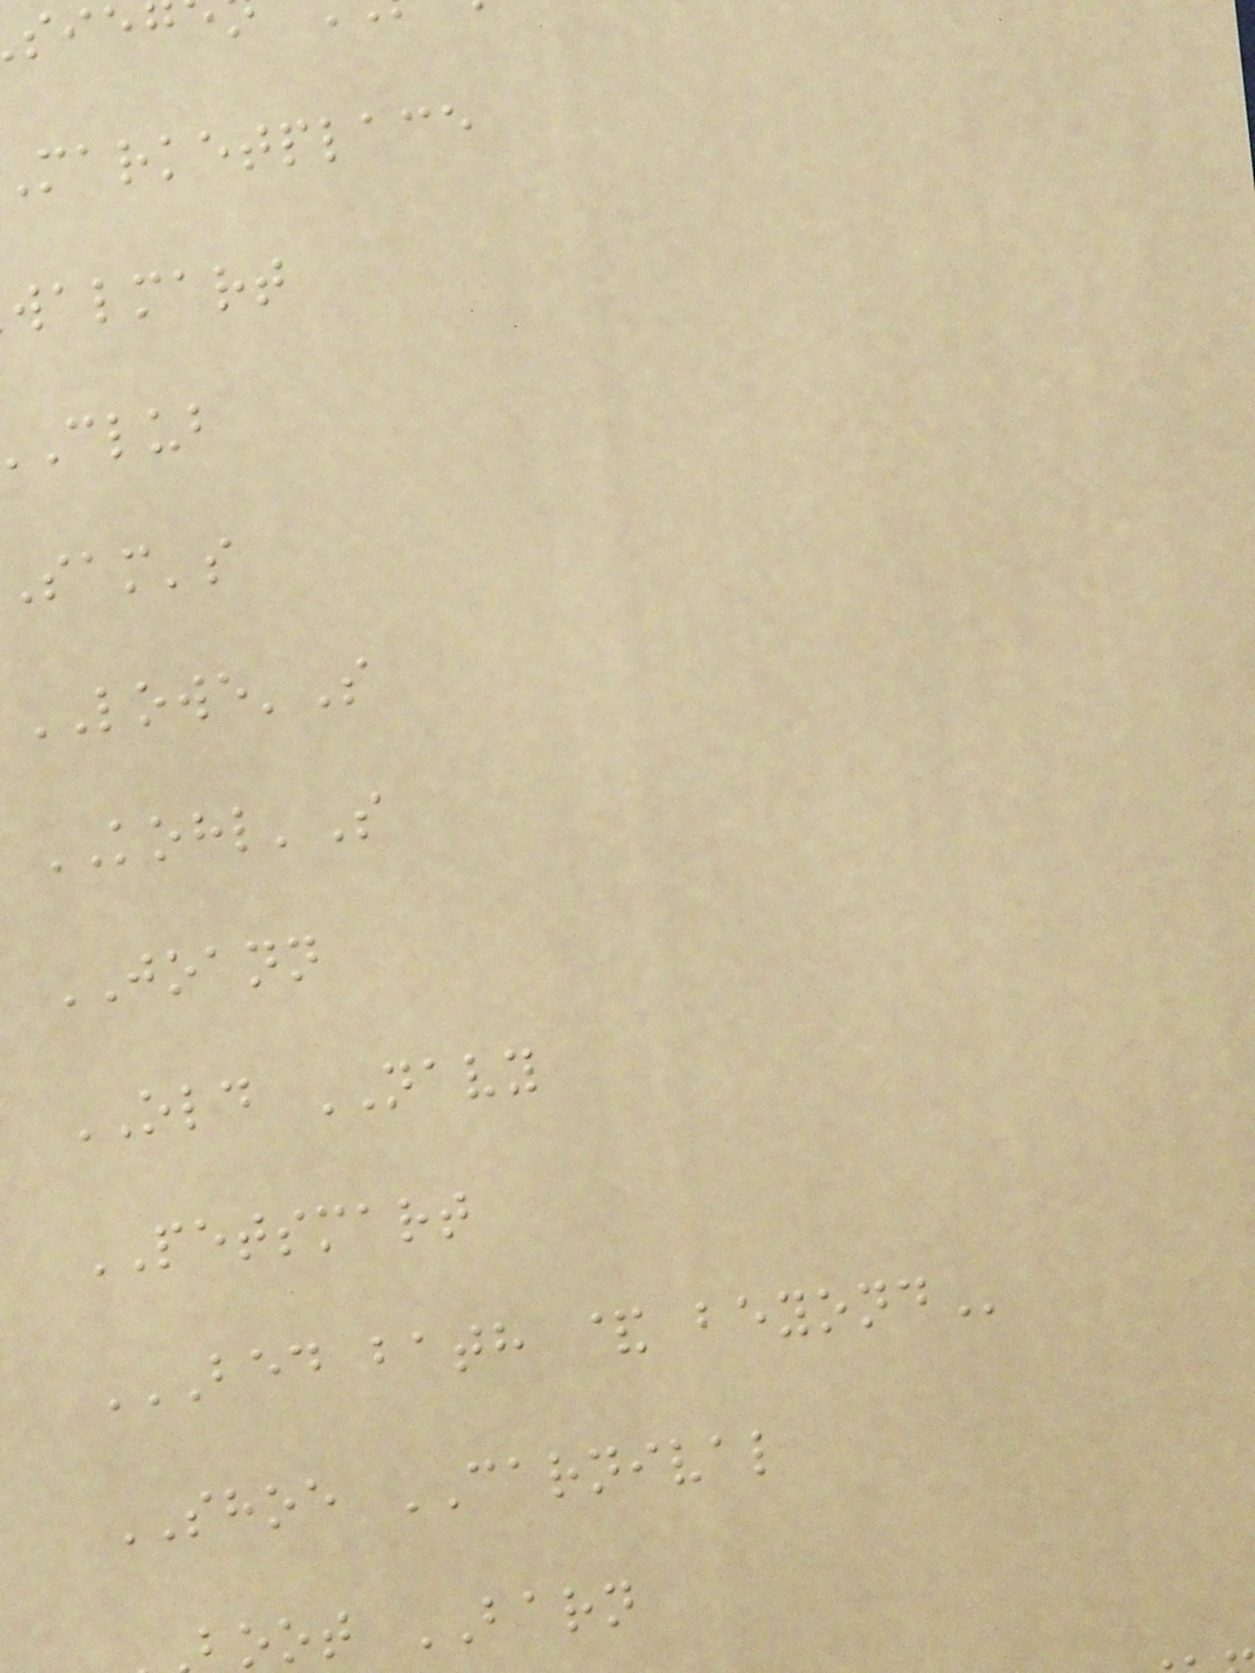marketplace
walmart
club
sam's
LOWE'S
KOHL'S
JOANN
OLD NAVY
PETSMART
BED BATH & BEYOND
SHOE CARNIVAL
oot BARN
